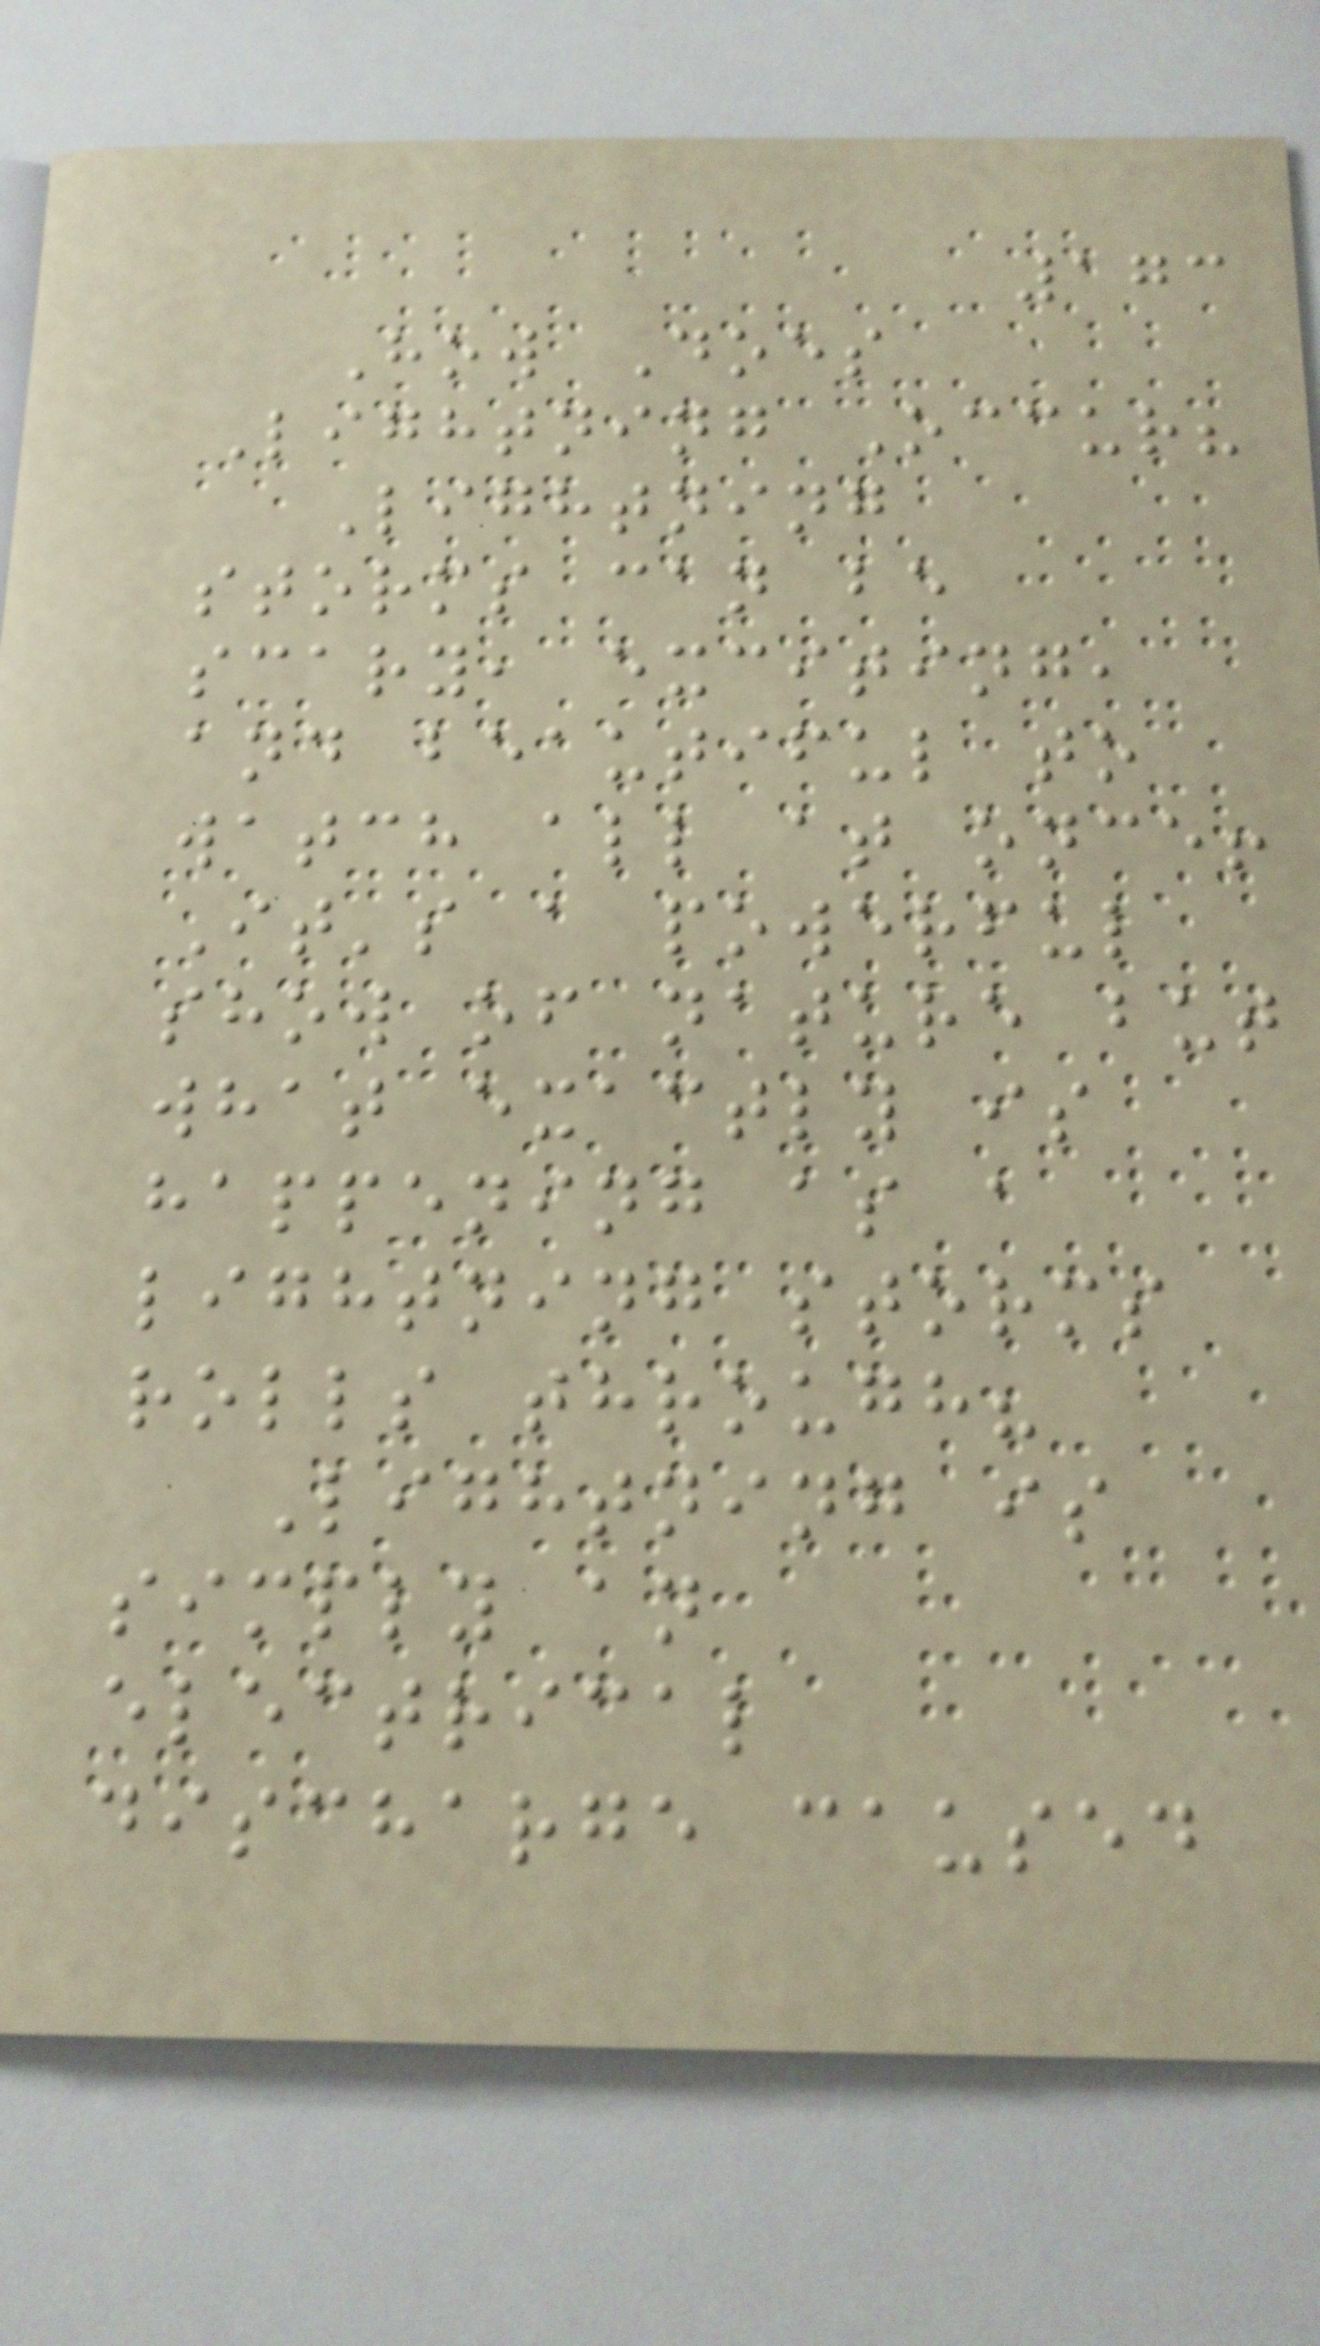173
How Does
Lightning Occur?
Lightning
storms can be
scary, exciting,
and beautiful to
watch all at once!
It's a powerful
show of nature but
what exactly is
happening as a
lightning storms
rolls through?
Lightning is
simply an
electrical
discharge caused
